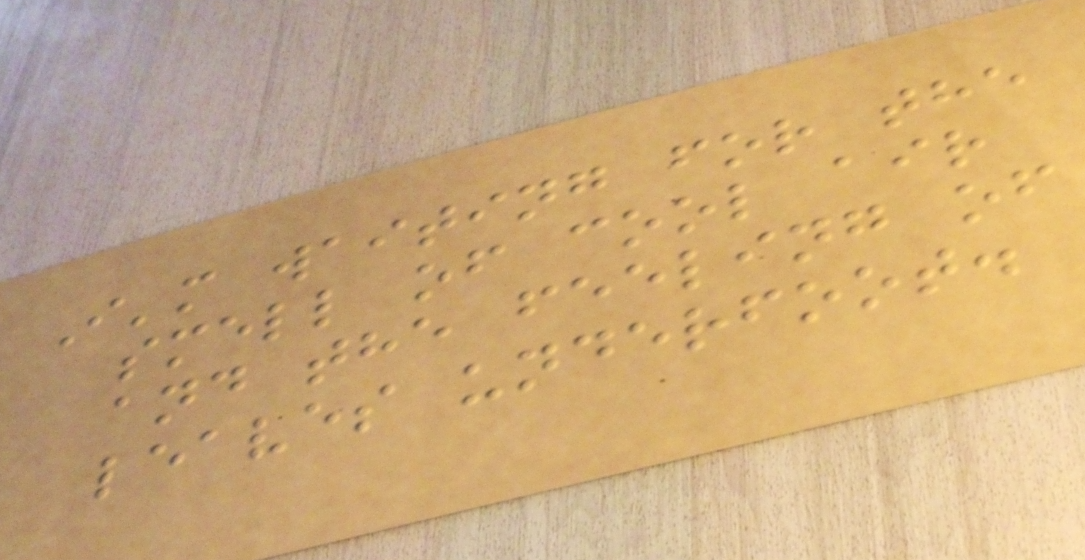I'm waiting for the
smell of cool air
and the feeling of
leaves underfoot.
